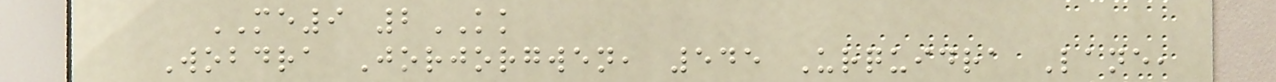ME9 2KK
Wobdra Jorjorgwen, 545 Urquidra Lane,
